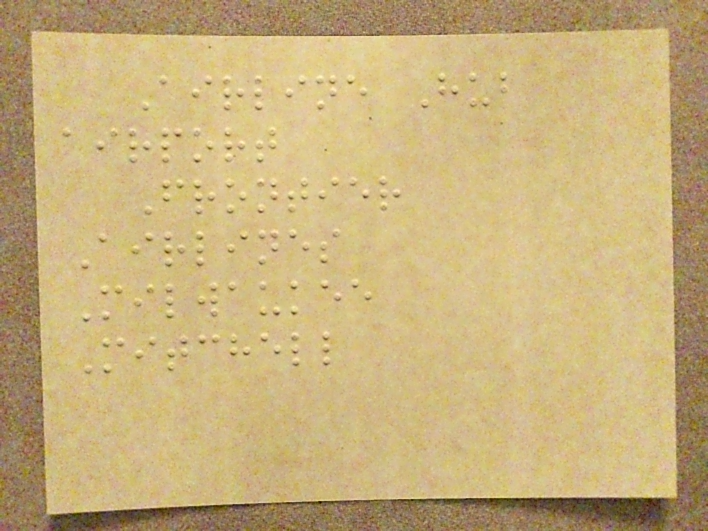Airline Hub
airport
Frontier
Airlines
Milwaukee
Mitchell
